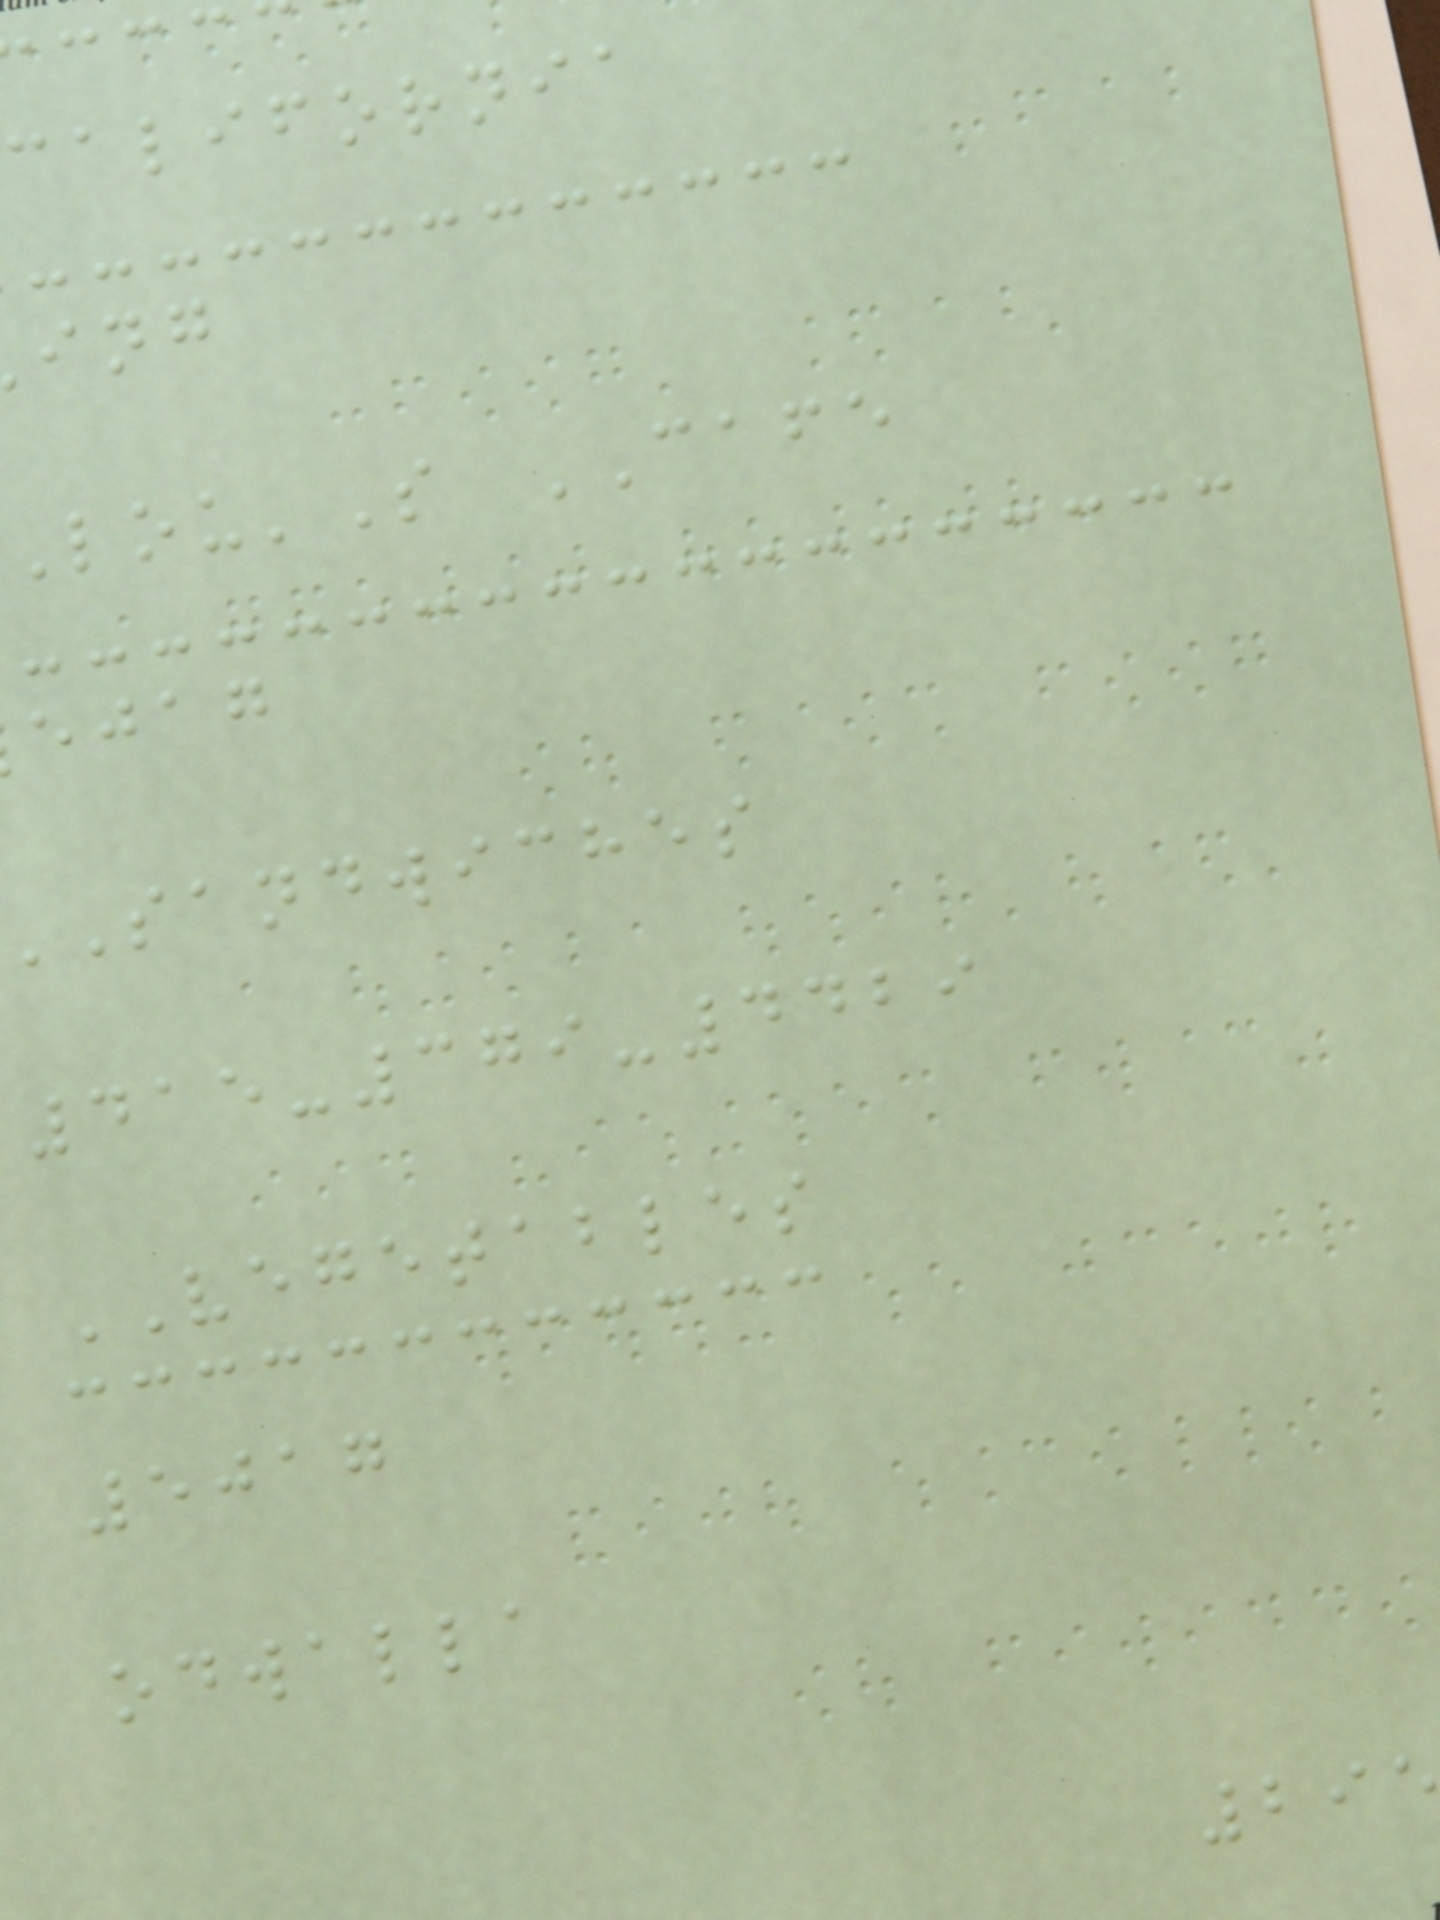california
'S CAFE
ejag
sandwiches
415-379-4429
VEGETABLES
5017
odwalla
